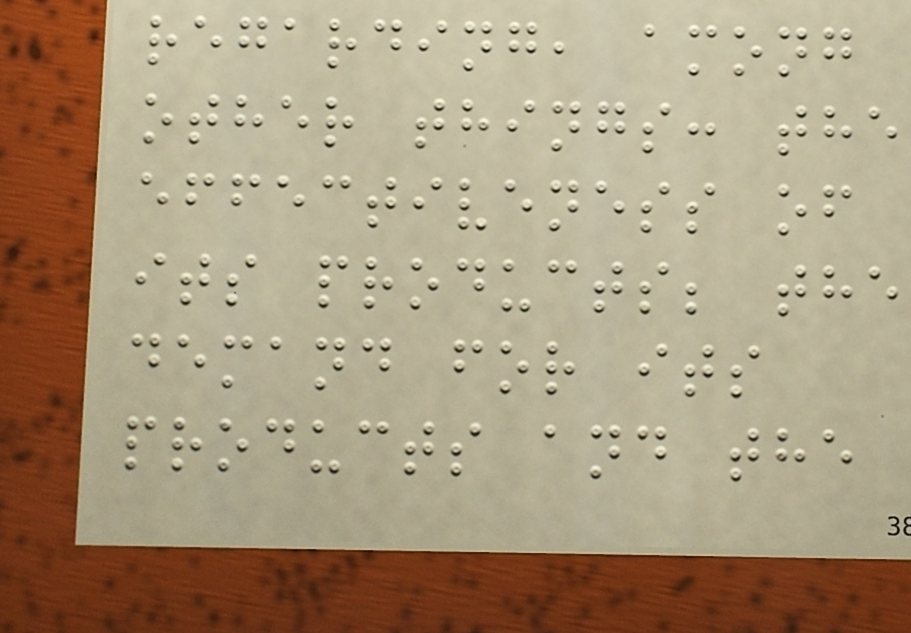regarding, among
other things: the
effectiveness of
its products; the
demand for its
products and the
